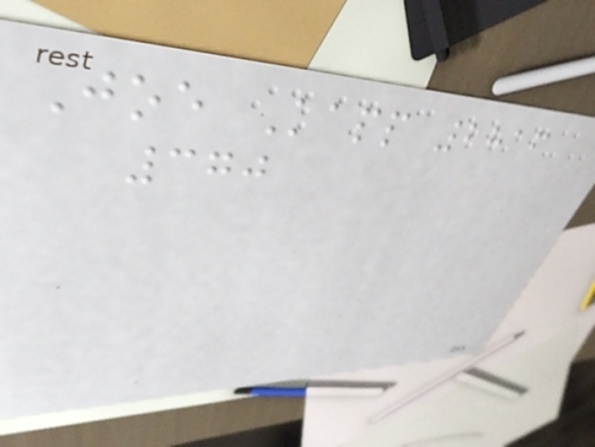Joe Kapp 2816
370
